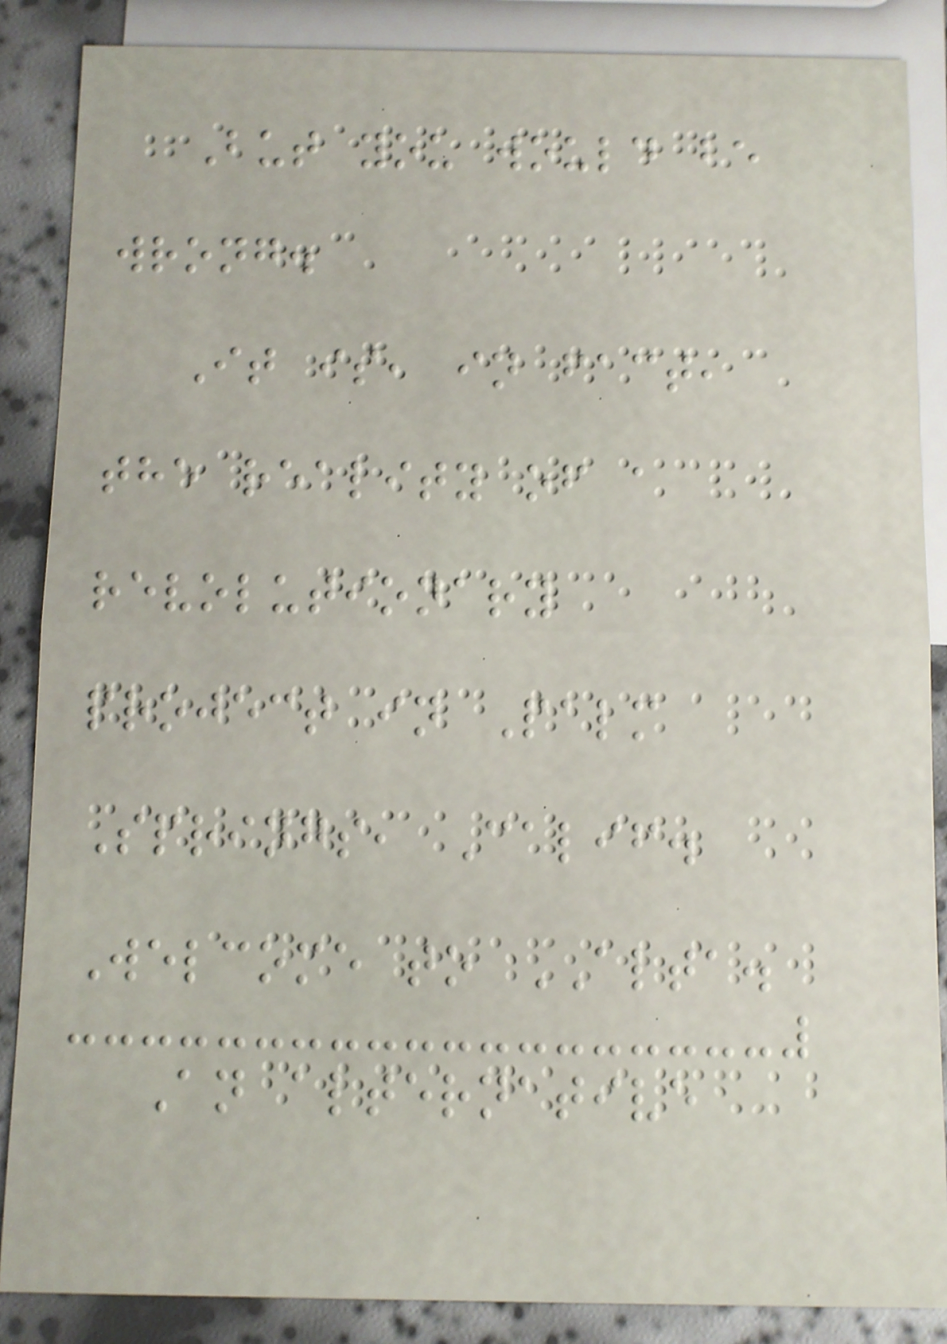But you would be
wrong.
It is, in fact,
the reality of a
revolutionary
project in Palm
Springs, Calif.
Welcome to ALTA.
An alternative
